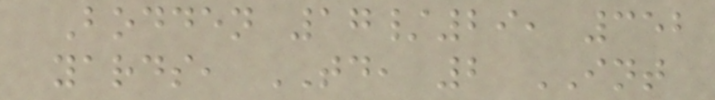Bodden 17/29, 352
yards, TD, 2 INT
